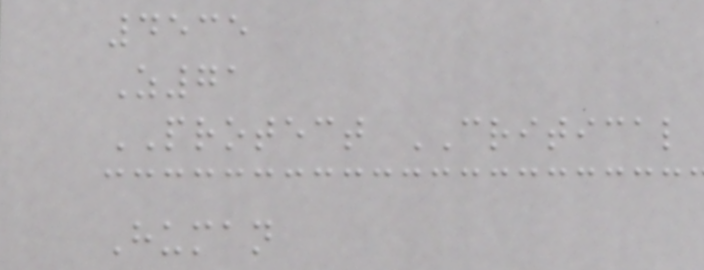4535
Z71
PROTECT CRITICAL
Human
